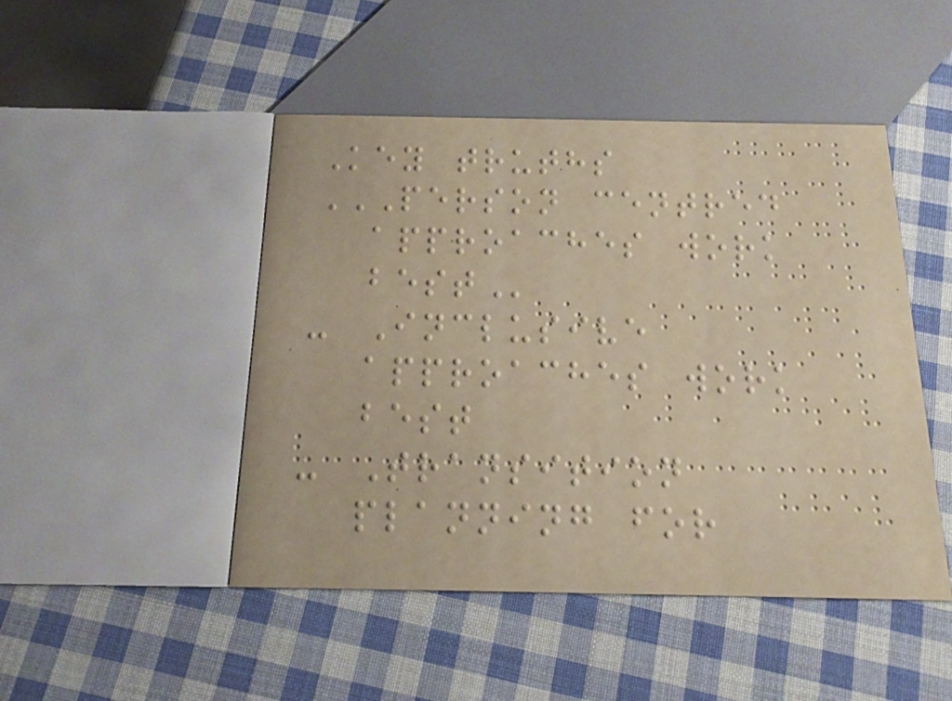Key truths
PERSON CENTRED
APPROACHES WORK
BEST
- Inclusive
approaches work
best
- Transition
planning for
